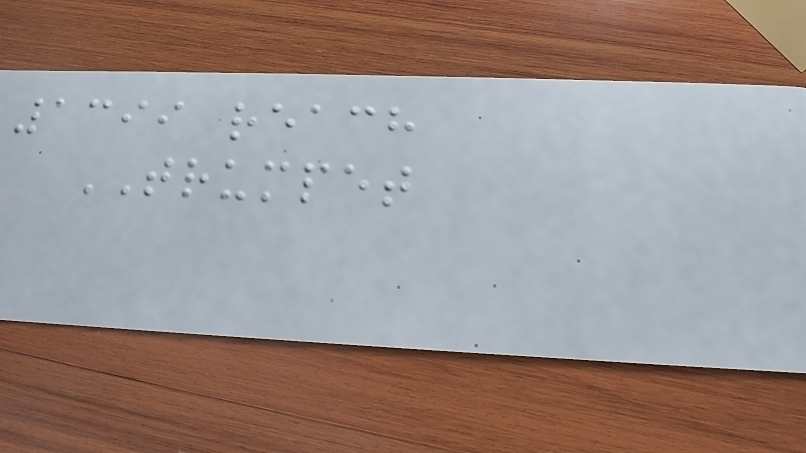1399 reach
TRUMPET
